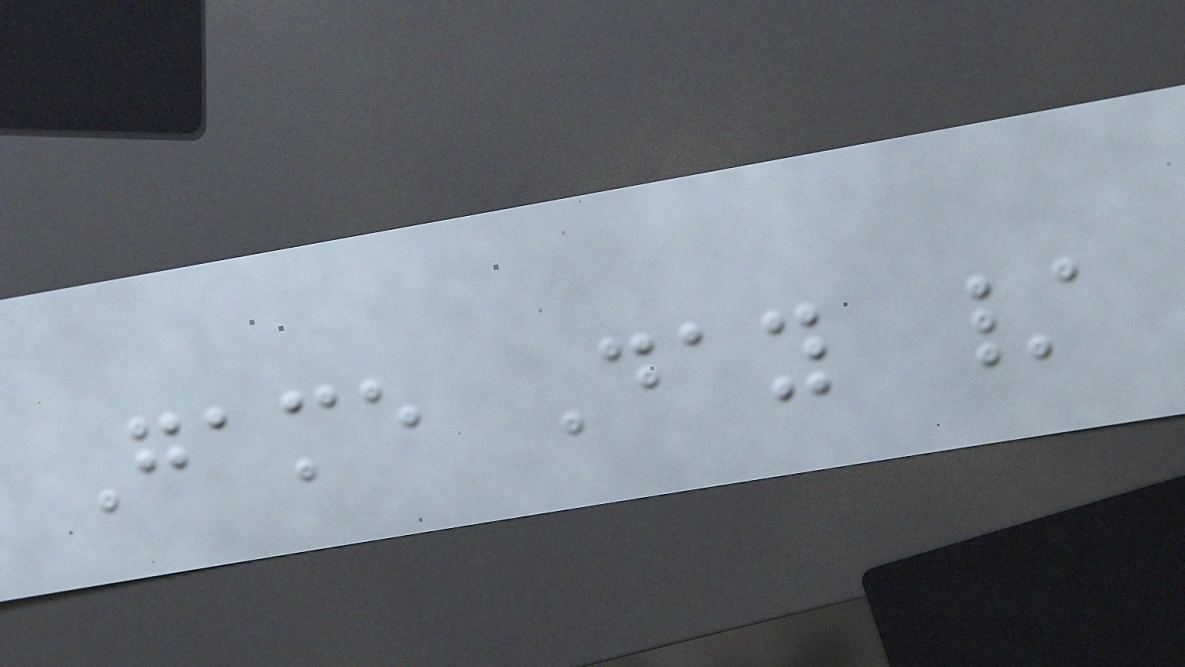Game Day /
